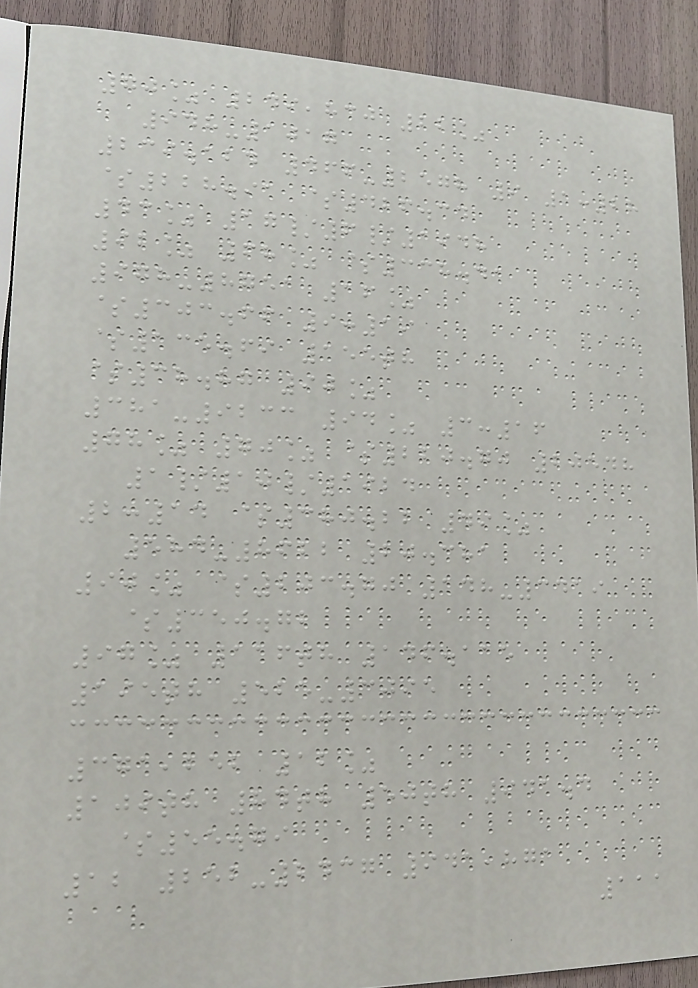70% 249,830 22%
948-1017
239.124 466-2578 9 1:28
$228.91 $426.34
43% 17/6/1948
92% 68% $338.41
978-8751 16%
$303.66 9:19
$135.69 155th
$38.87 90%
381-9233 94% 3:16
78% 70% $220.70 20548
1/10/1924
2:14 $380.22 49%
584-8622 20.381
90% $203.70 148-3419
$350.72
97% 116th 146.115
195th 525-3095
371,252 12%
109th 84th 50th 941.4
$55.79
12 252-2437 941,871
111
